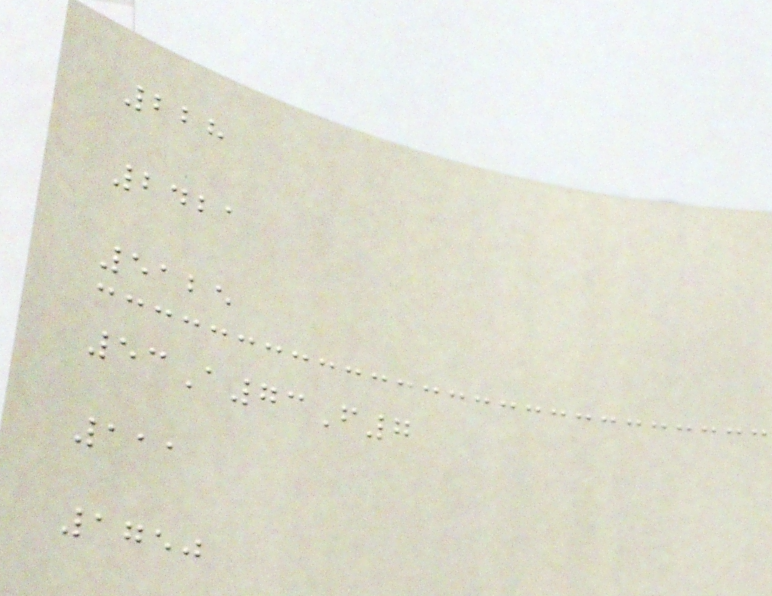228
2421
5125
53A73F7
111
1750
